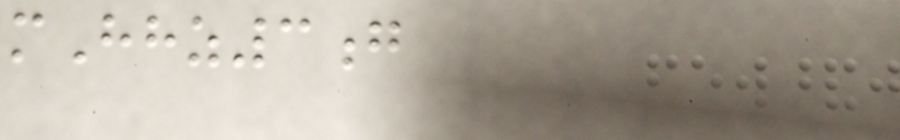mHhz3g
